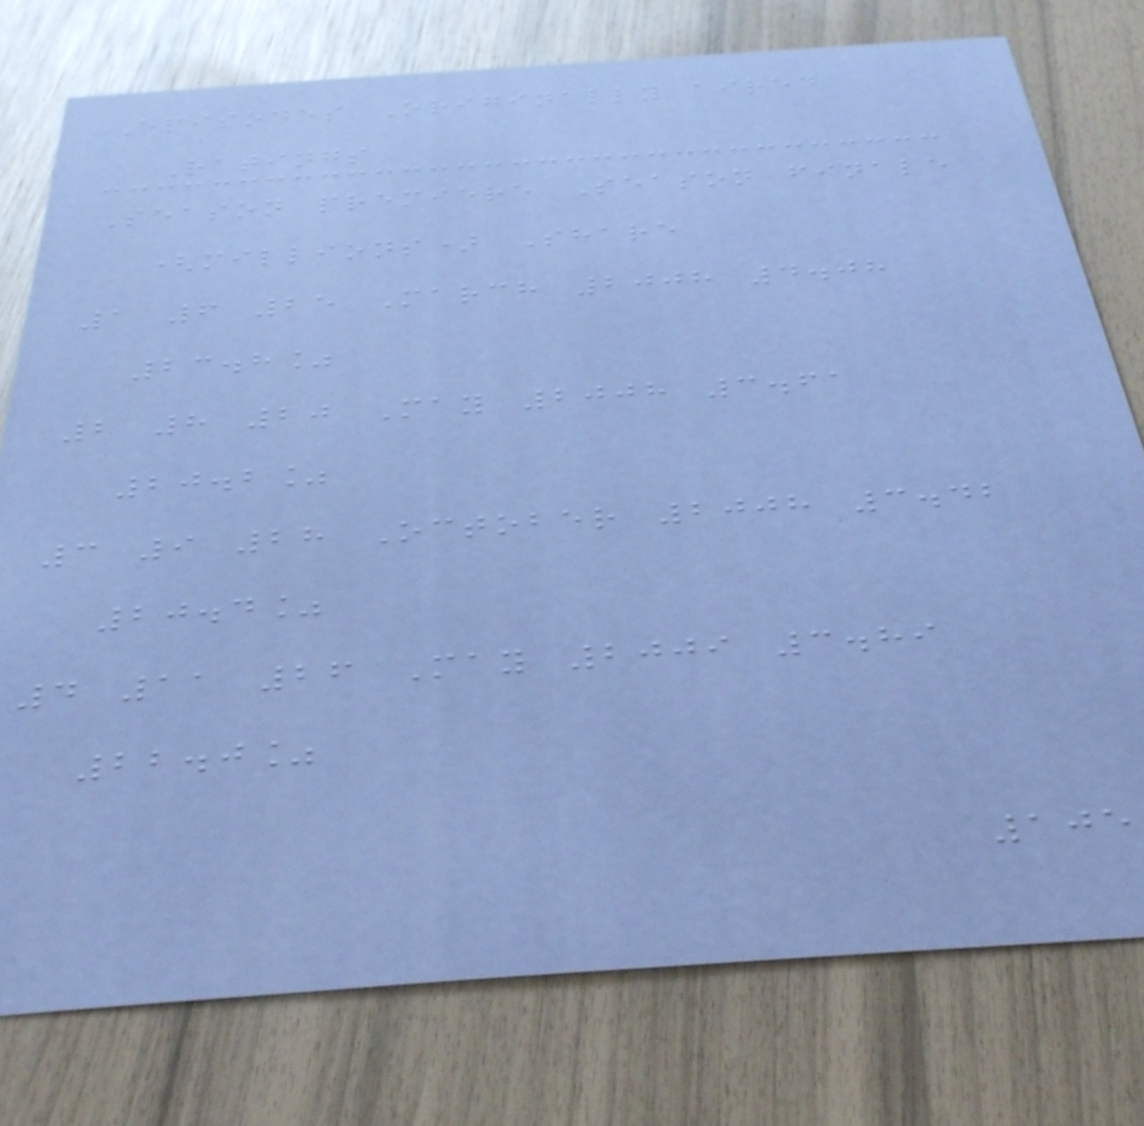Episodes Originally aired
Ratings
Season premiere Season finale
(millions) Share
1 6 25 March 2008 4.08
23.8%
2 8 20 May 2008 3.61
20.2%
3 9 28 October 2008 3.42
20.4%
4 11 26 May 2009 3.89
22.0%
105
